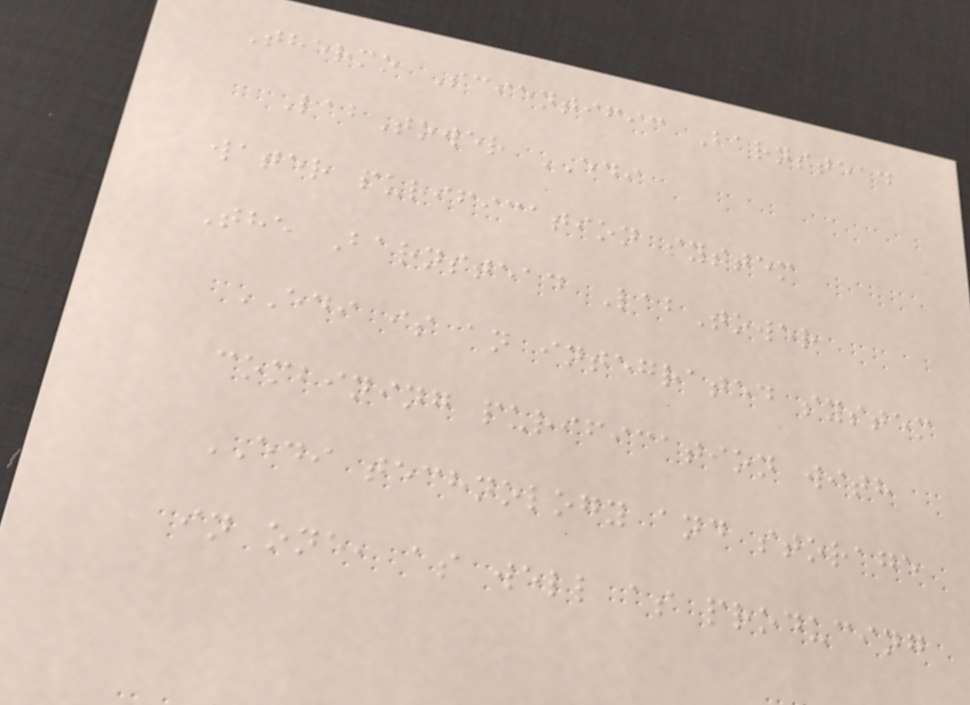Thermo Scientific Barnstead
LabTower EDI
water purification system
The Barnstead LabTower
EDI is an integrated system
combining purification with
EDI technology and storage
in one, as well as producing
